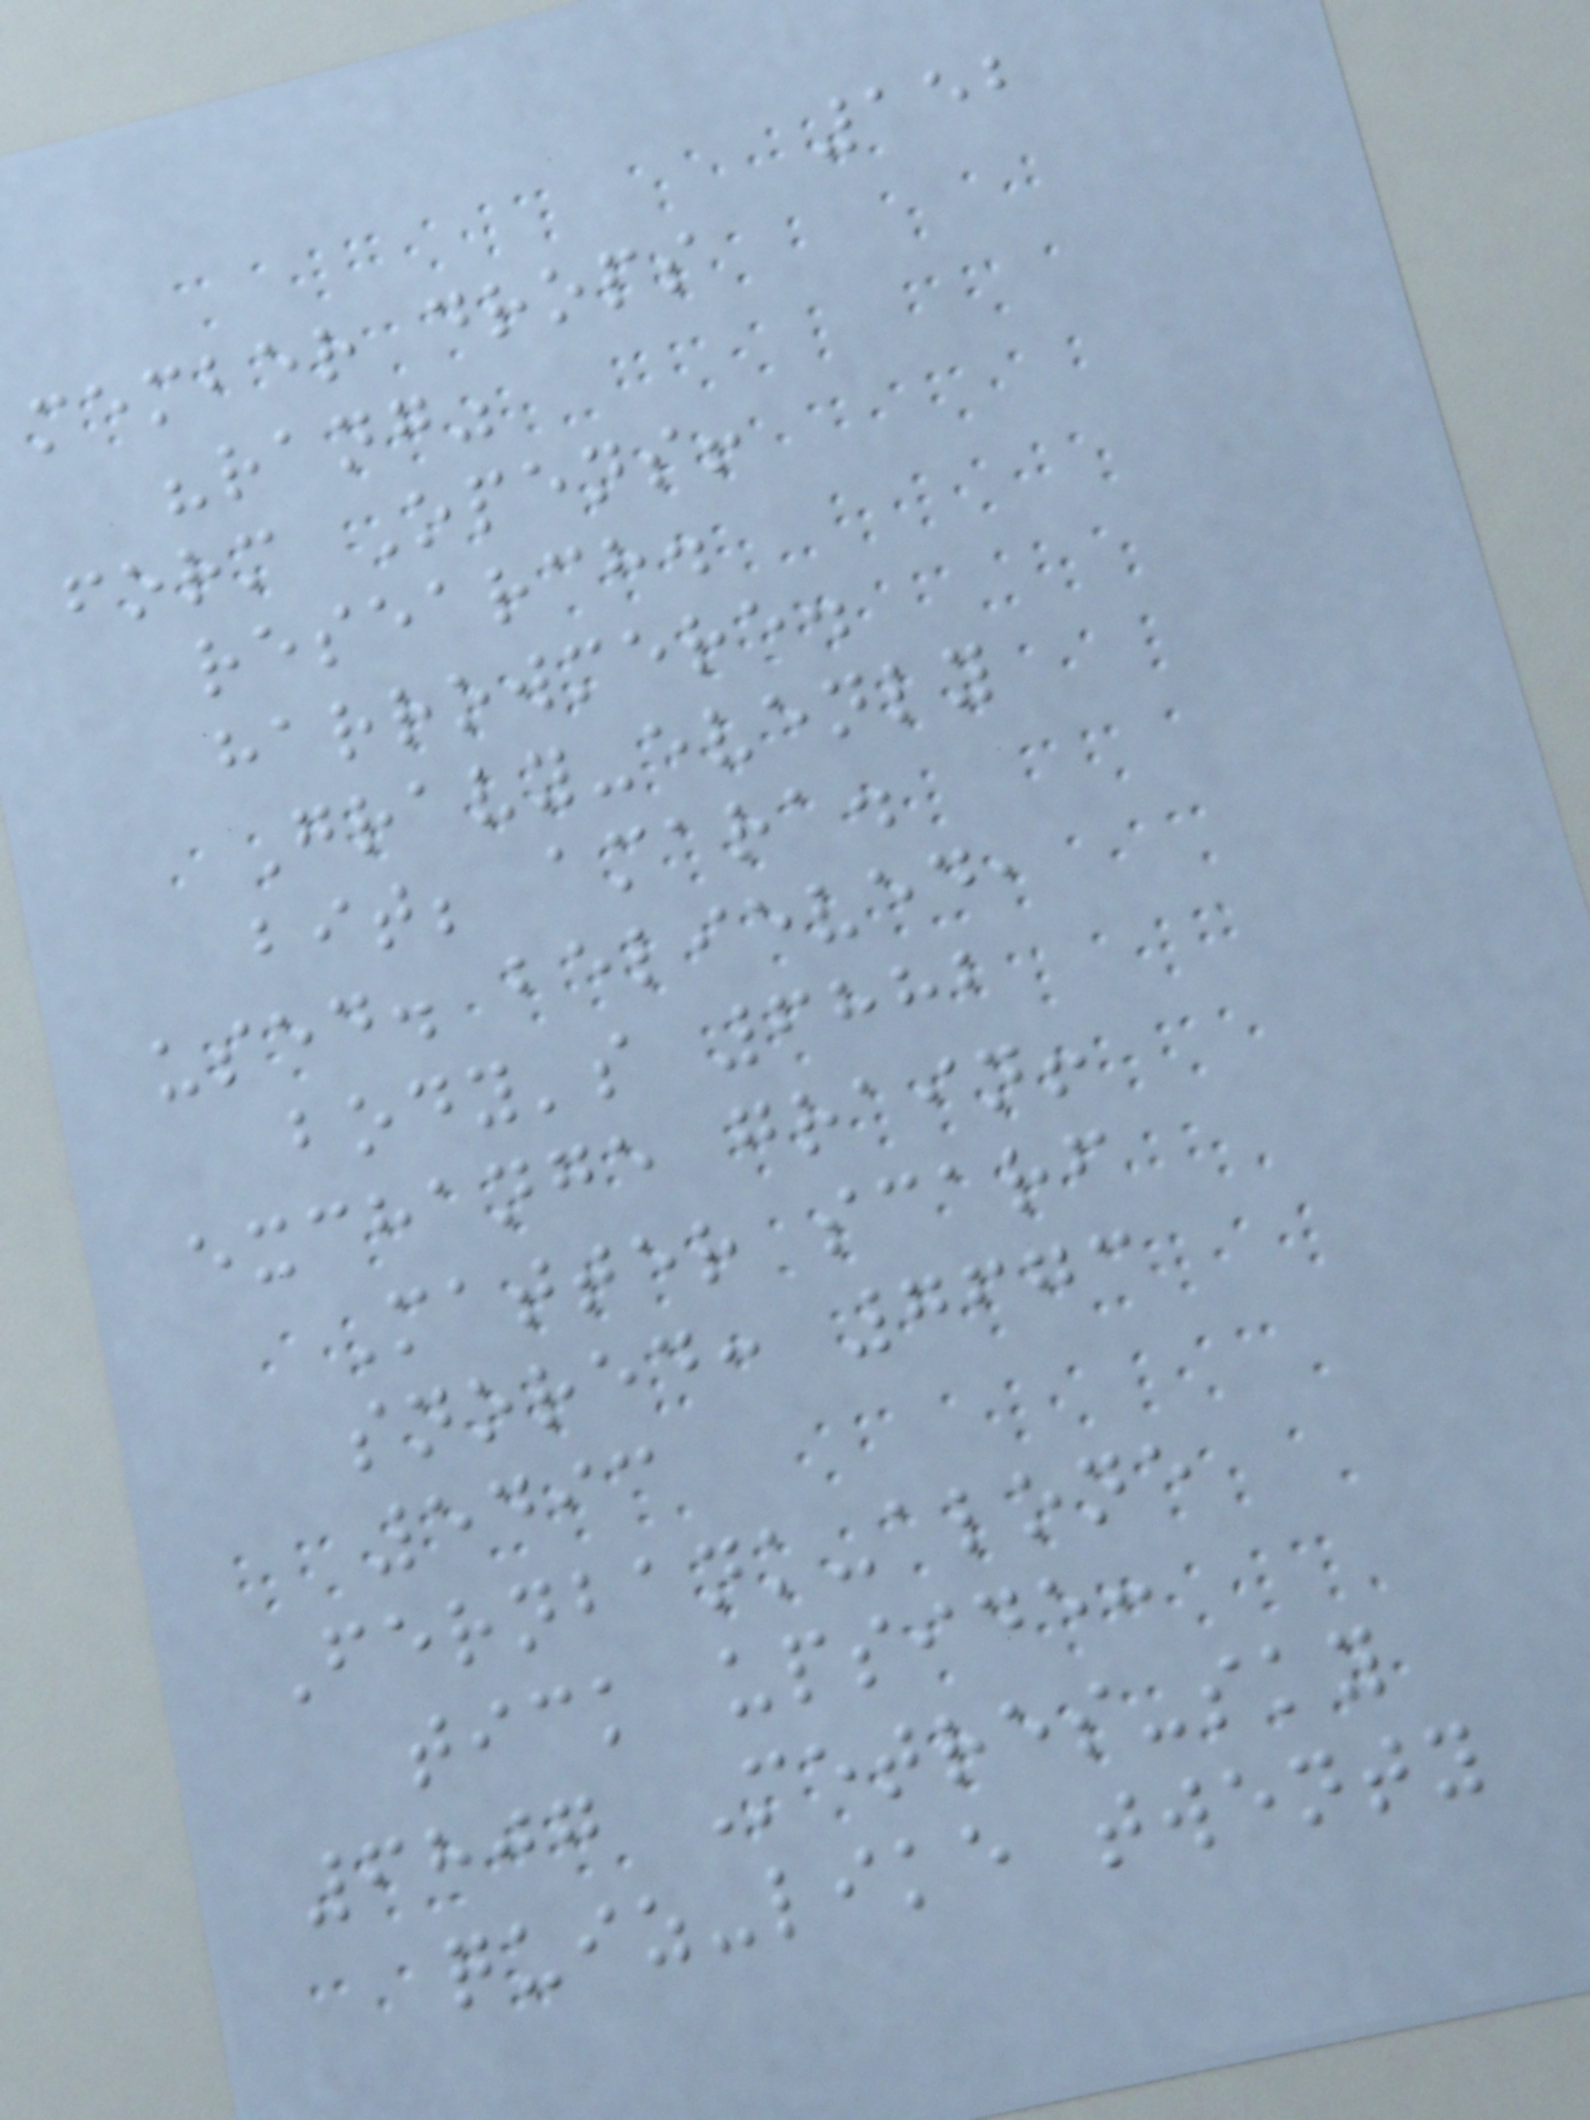152
member drops
"rang"
form Opens!
research.
harrowmere.
Gravy-evenly
bit; amara.
used. believed,
body's 6882
exchange grain!
Matter scarf
snored: 7673
5493
Fernbank-alone
tick upside:
6807 Metres-sky
quiz-like twenty
